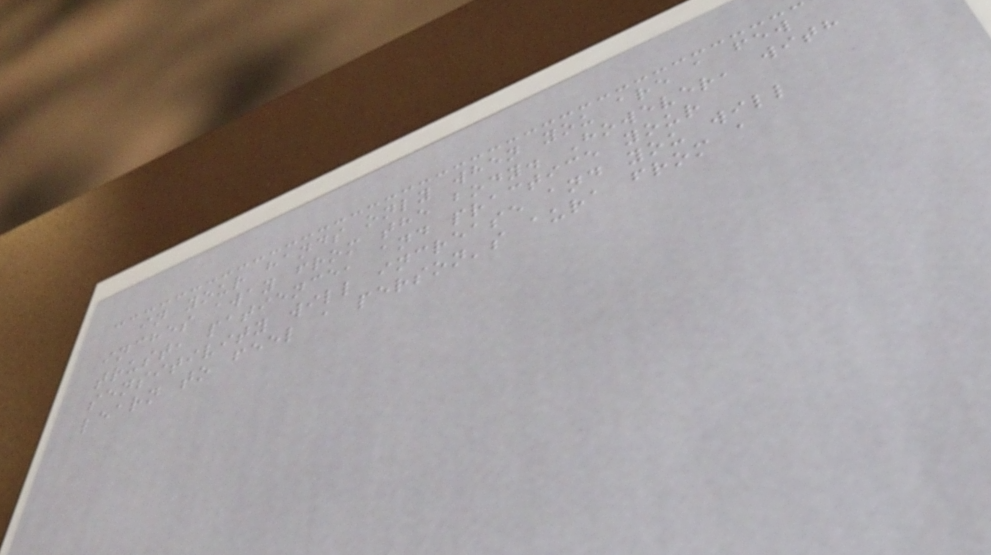in your hands only when you are a few
inches away from the body. However, with
trust, patience, and practice your
sensitivity will increase and you will
learn to feel a person's aura from a
